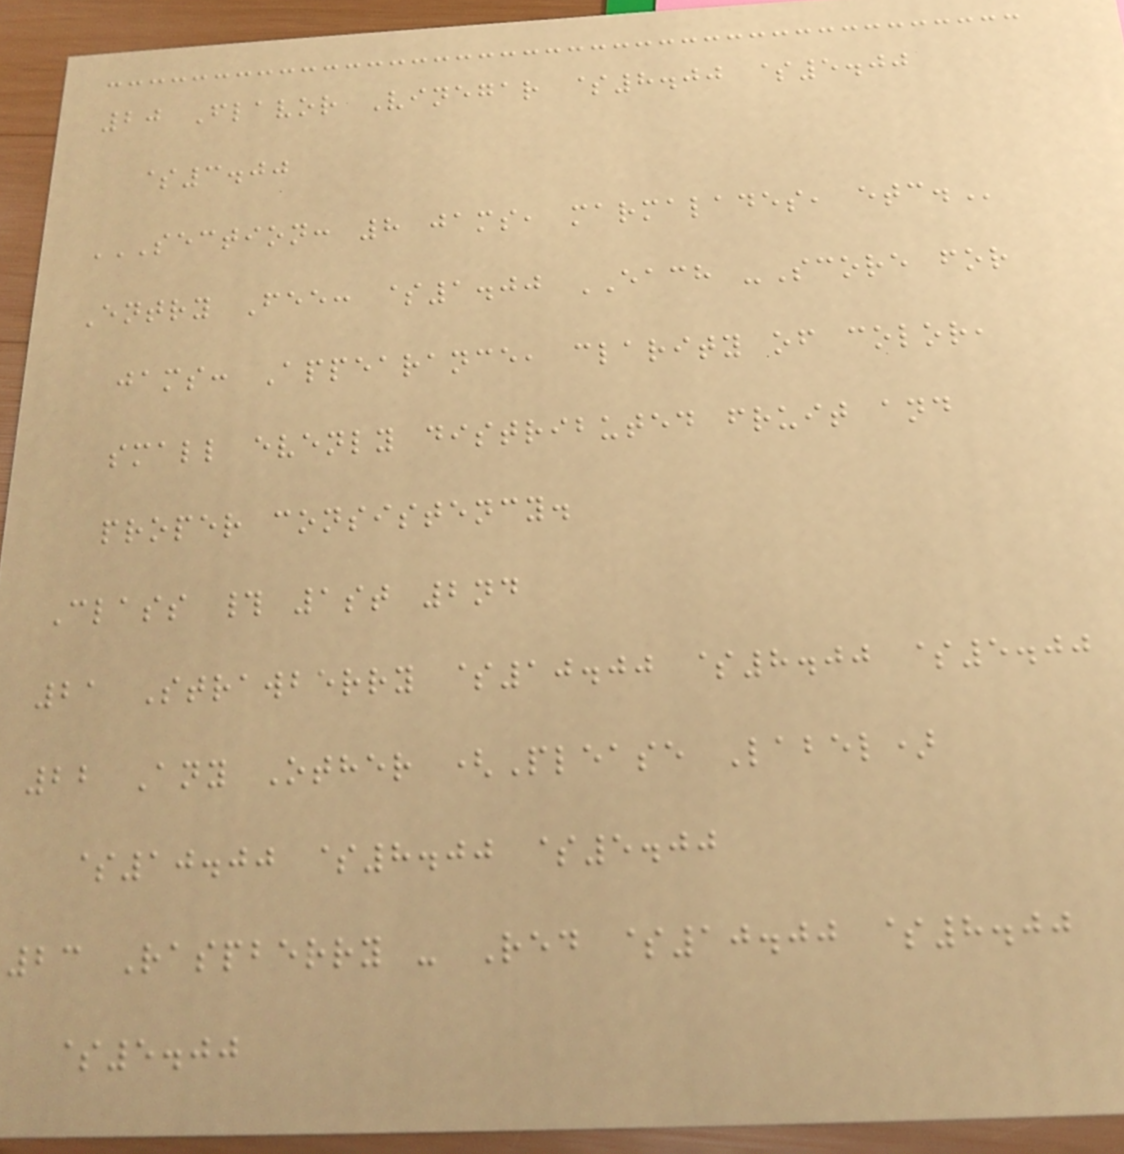20 Flavor Vinegar $8.00 $5.00
$3.00
SECTION: 8 JAMS, MARMALADES, ETC.
Entry Fee: $1.00 EACH -Score for
jams: Appearance, clarity of color,
small evenly distributed fruit and
proper consistency.
Class # 1st 2nd
21 Strawberry $10.00 $8.00 $5.00
22 Any Other (Please Label)
$10.00 $8.00 $5.00
23 Raspberry - Red $10.00 $8.00
$5.00
